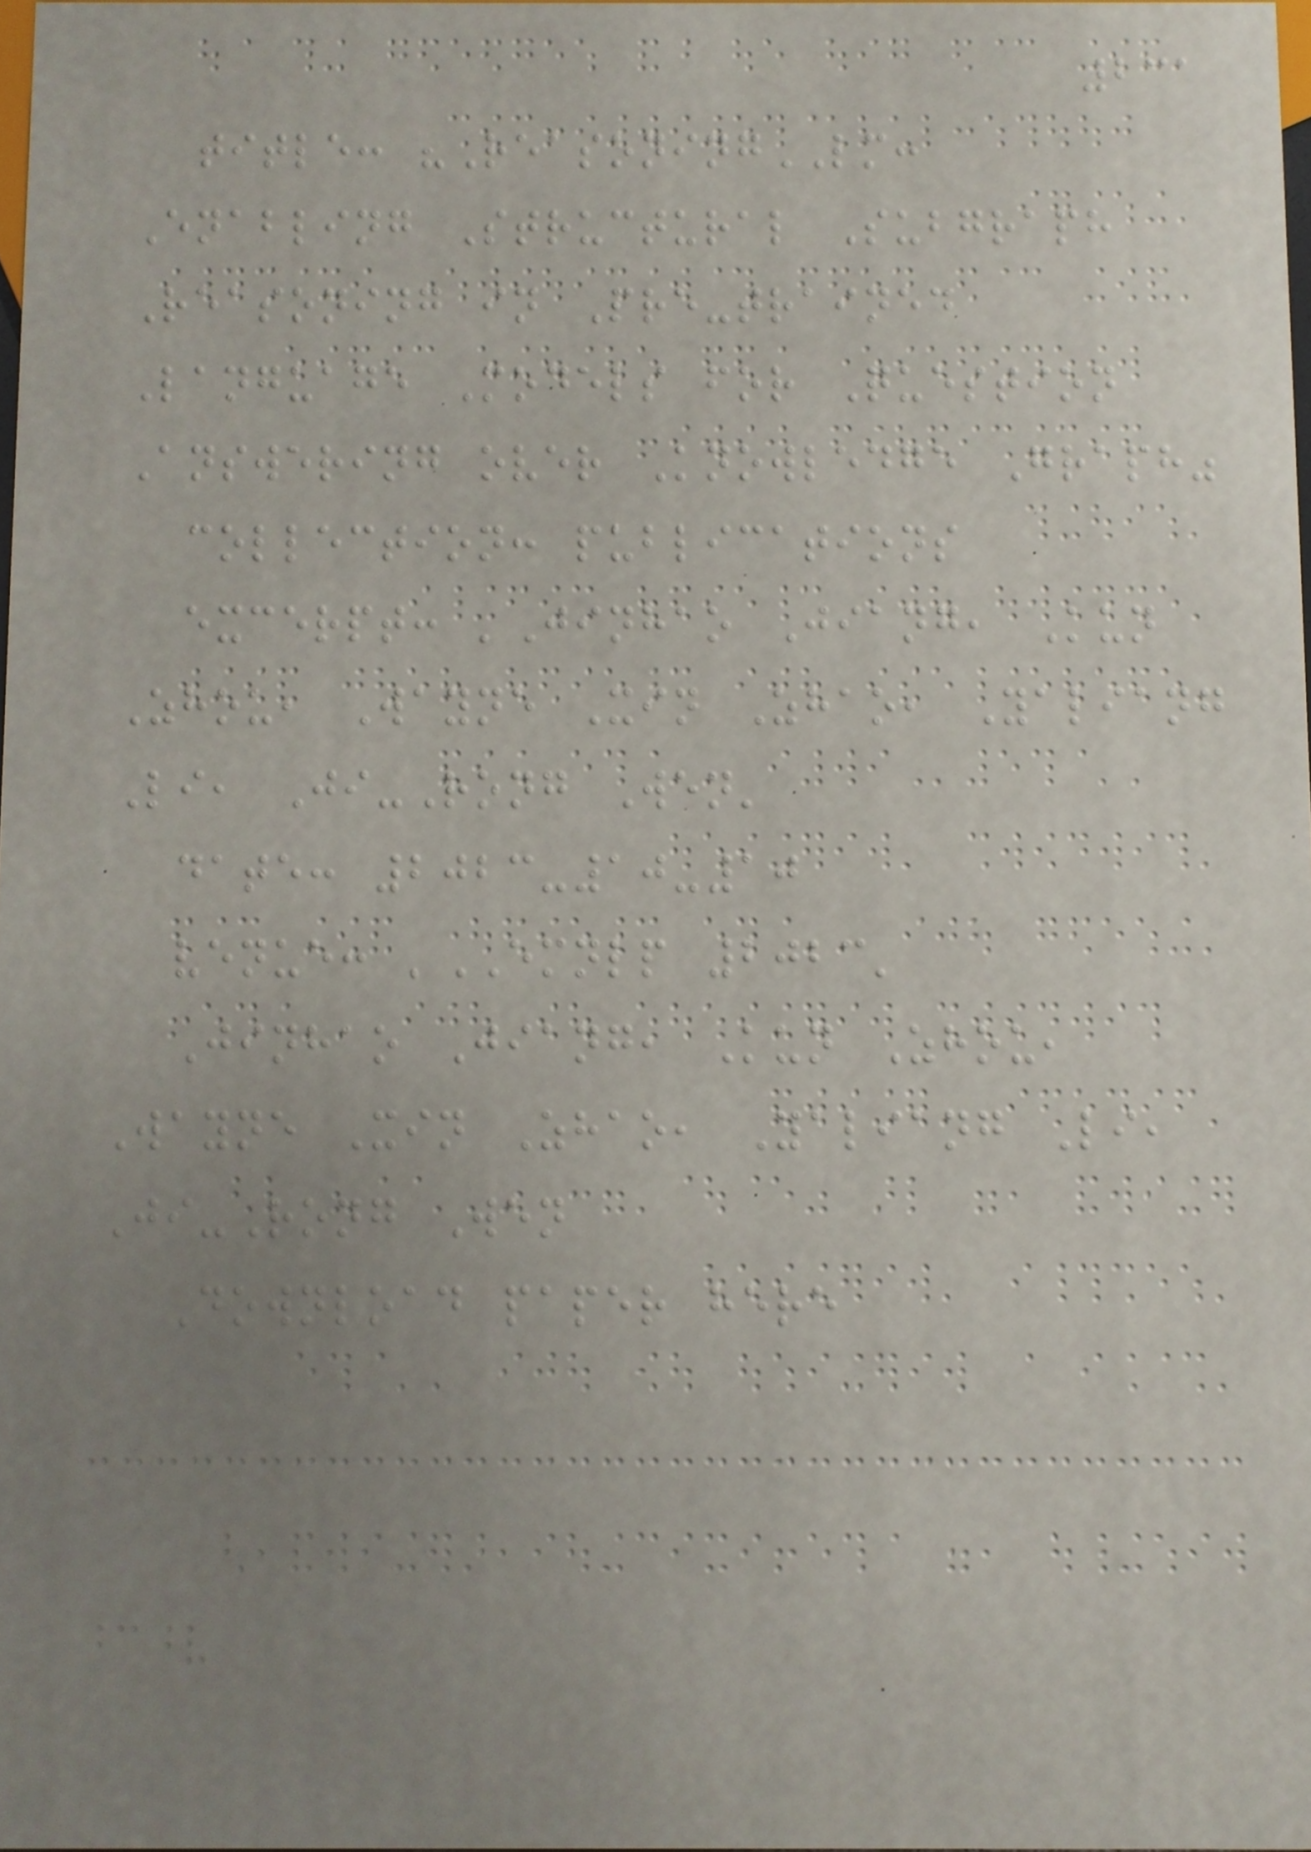231
title: "ReasoningLM:
Enabling Structural Subgraph
Reasoning in Pre-trained
Language Models for Question
Answering over Knowledge Graph"
collection: publications
excerpt: 'Jinhao Jiang, Kun
Zhou, Wayne Xin Zhao, Yaliang
Li, Ji-Rong Wen'
date: 2023-10-10
venue: 'EMNLP 2023'
Jinhao Jiang, Kun Zhou,
Wayne Xin Zhao, Yaliang Li,
Ji-Rong Wen
Download paper here
